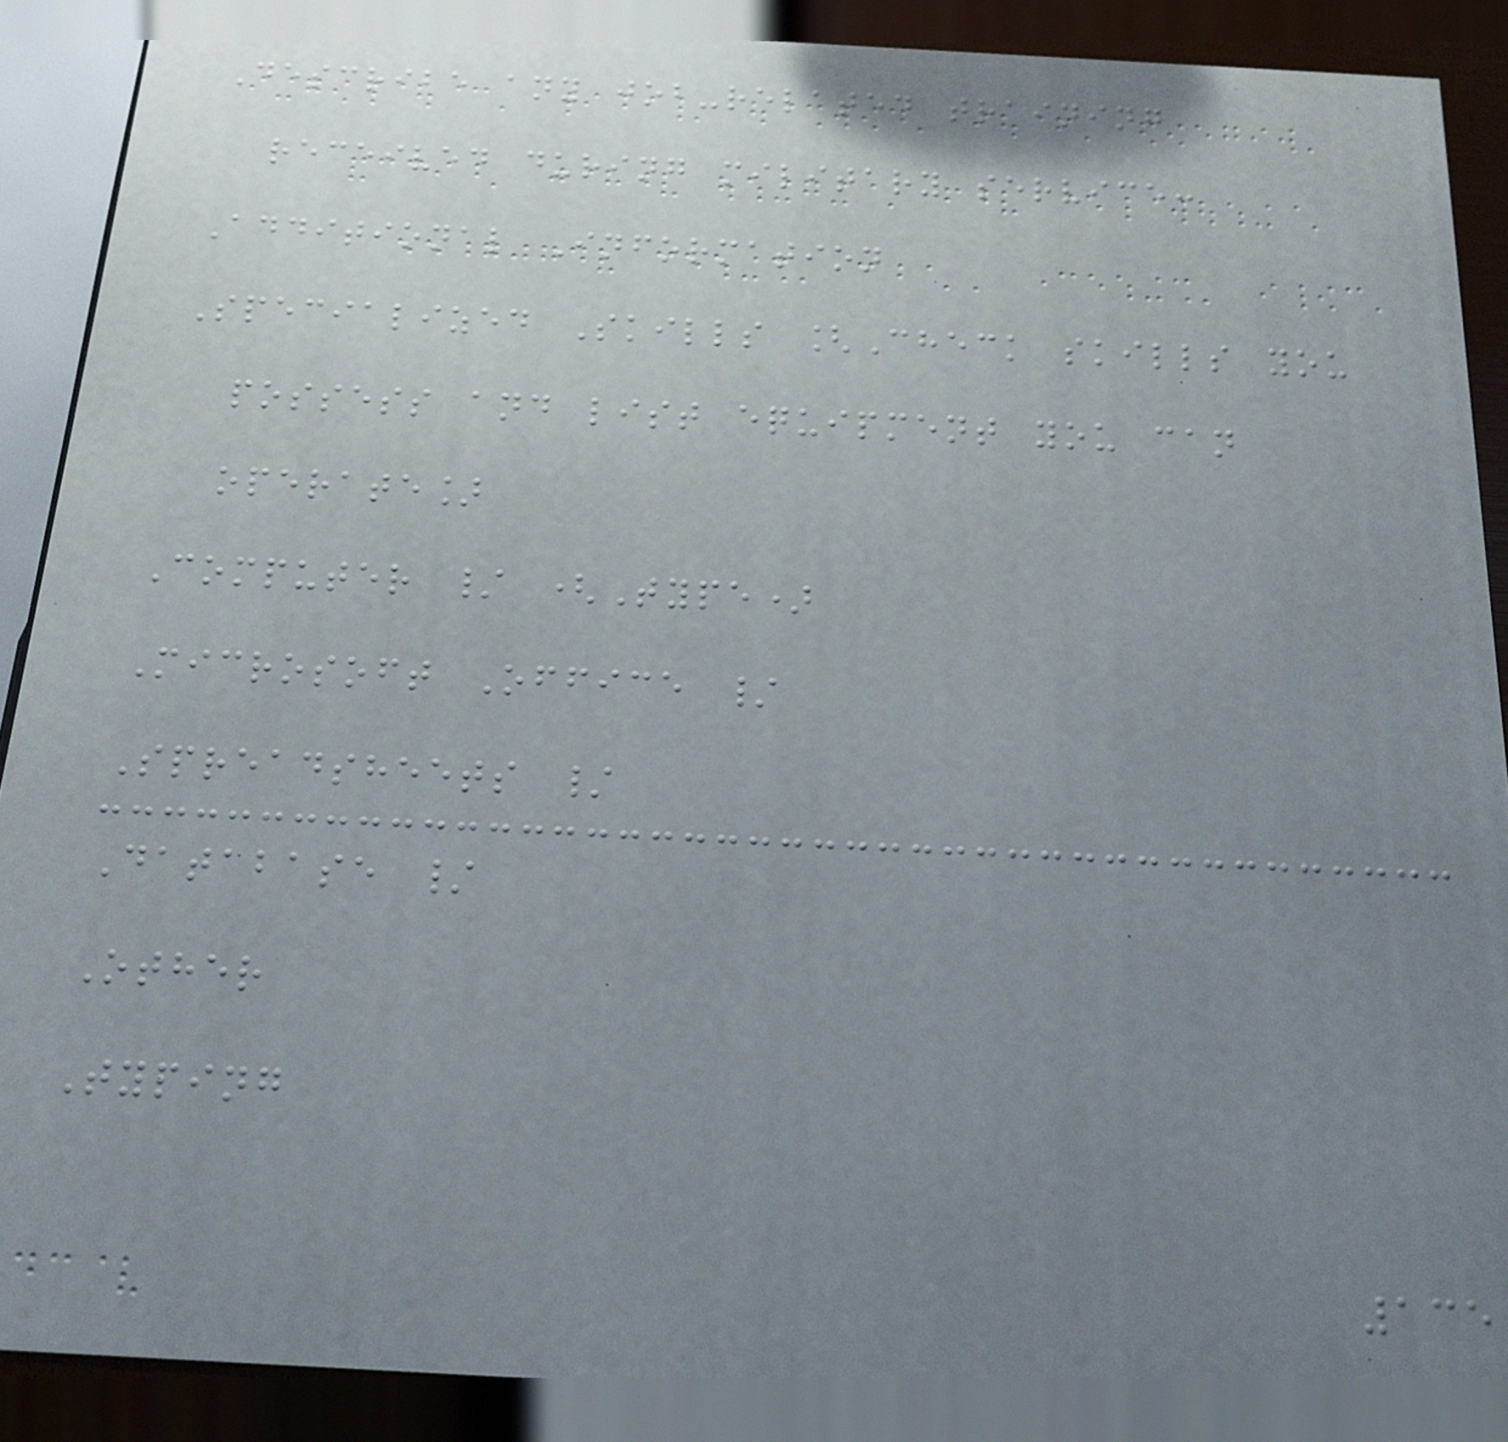Describe any job-related training
received during military service:
Additional Information
Specialized Skills [Check skills you
possess and list equipment you can
operate]
Computer / (Type)
Microsoft Office /
Spreadsheets /
Database /
Other
Typing
135
